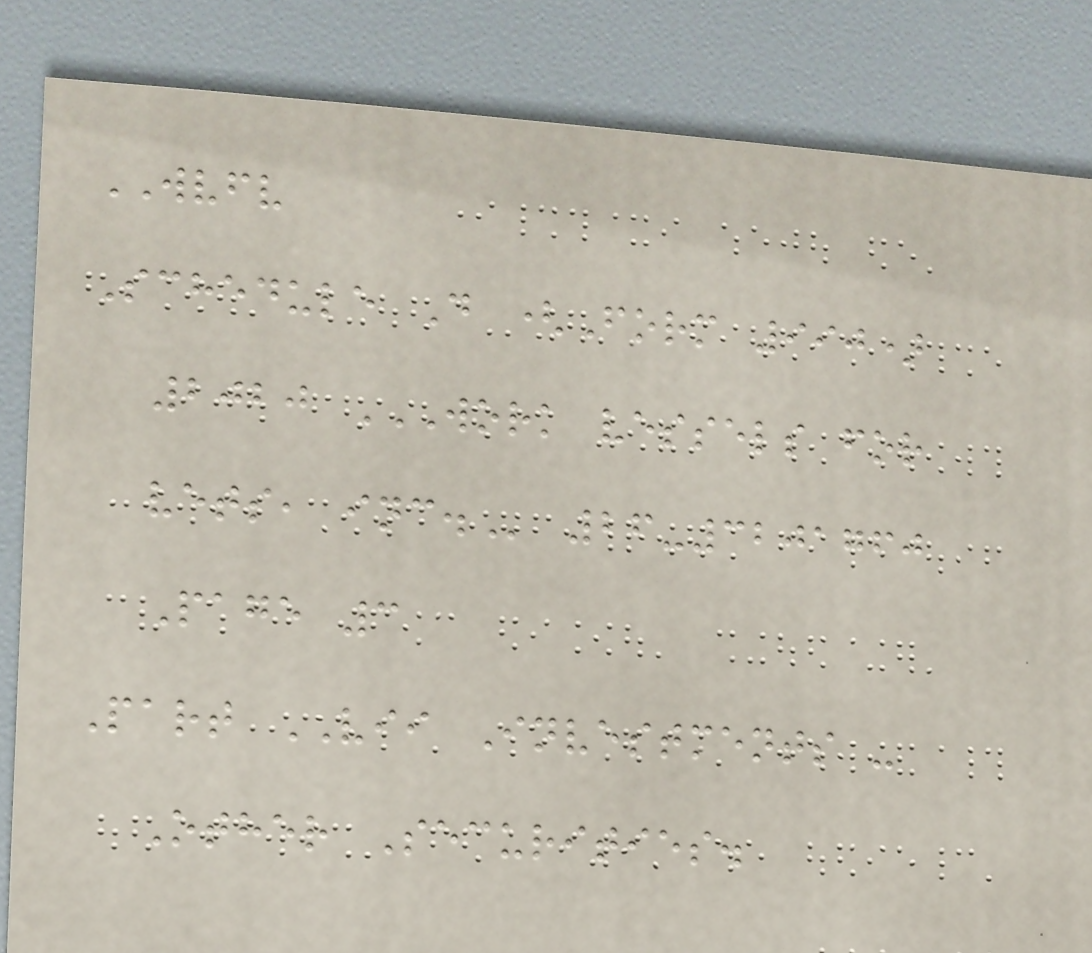WVFV
Schedule D (Form 990)
2020 WORK VESSELS FOR
VETS, INC. 26-3201760
Page 3
Part VII Investments -
Other Securities.
